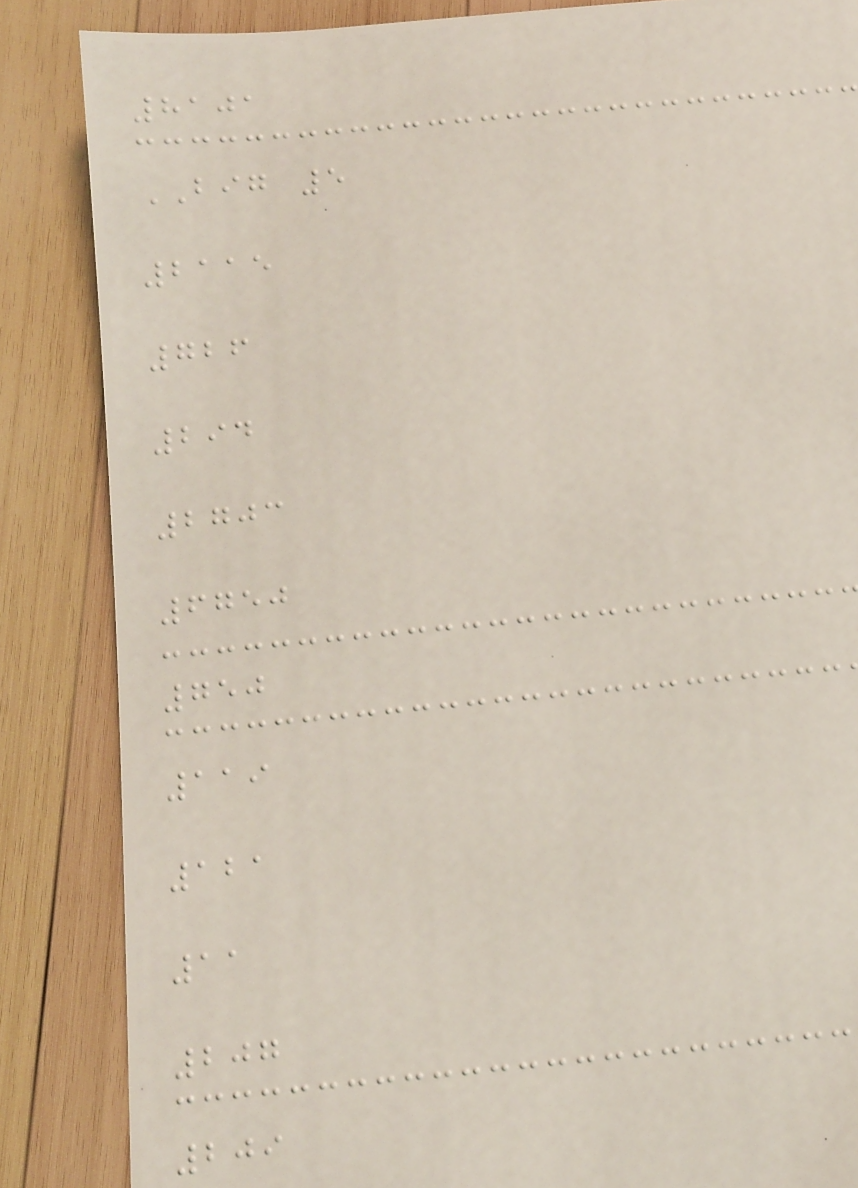8101
BIG 5
2115
726
294
2703
6750
750
119
121
11
207
209
